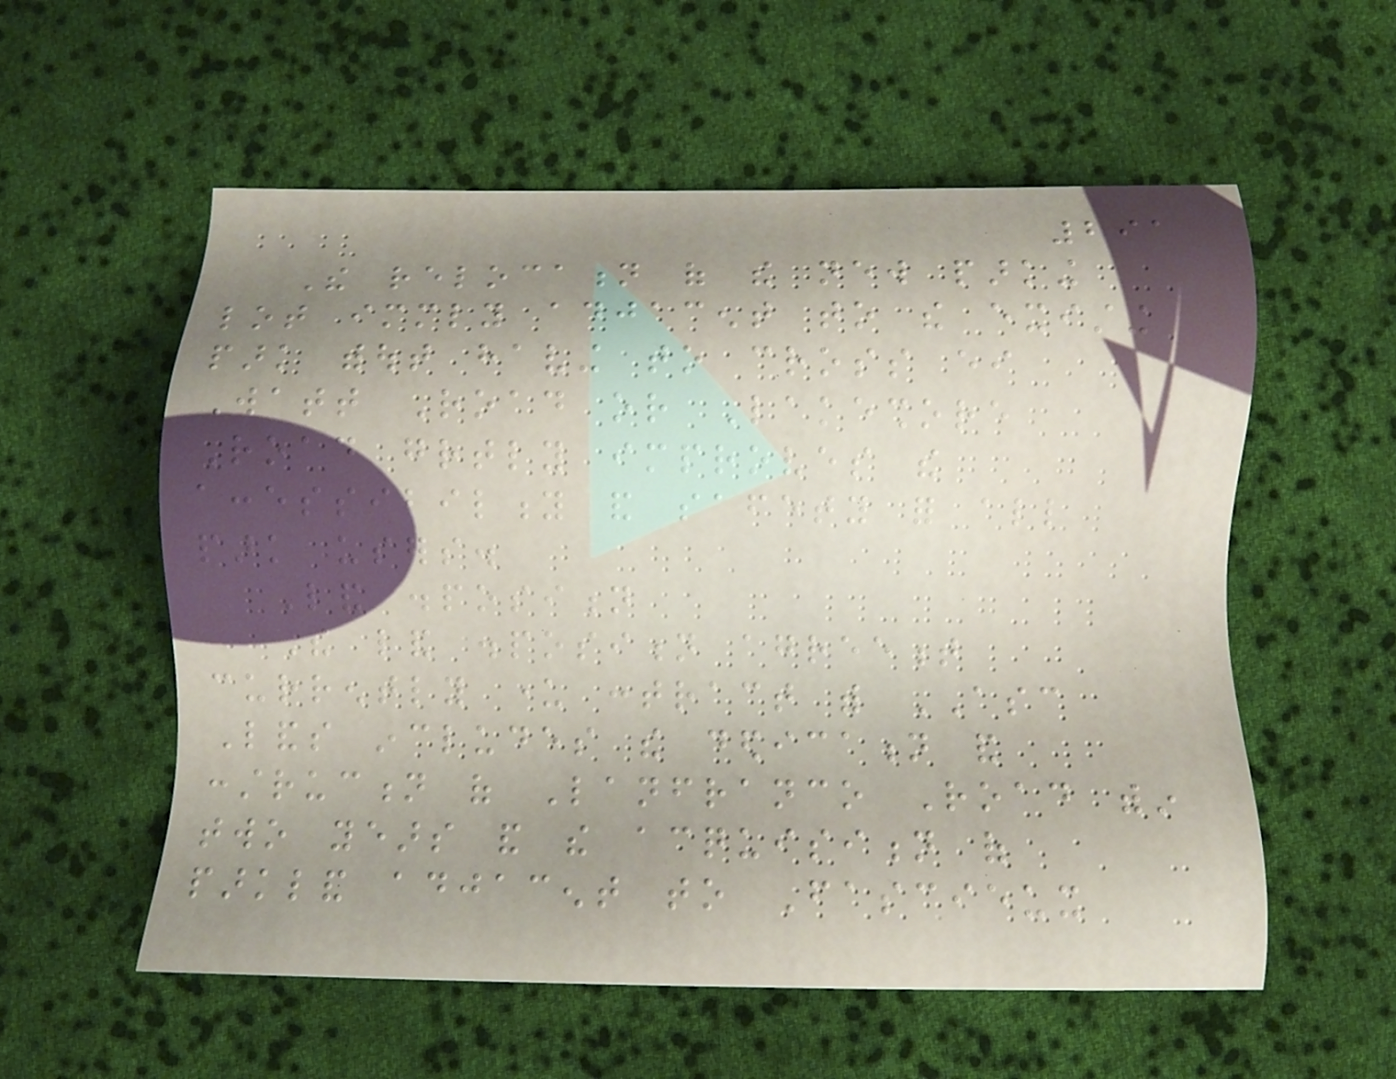291
The relocation of the new parking
lot immediately adjacent to the existing
park without having to cross either
Watt Road or Lakeshore
Road greatly improves the
accessibility and safety for all
park users.
Land disposition
The land disposition agreement
currently under contract with ASC
Lands includes the dedication and
construction of Lanfranco Road within
two years and the acquisition of
parkland adjacent to Fascieux
